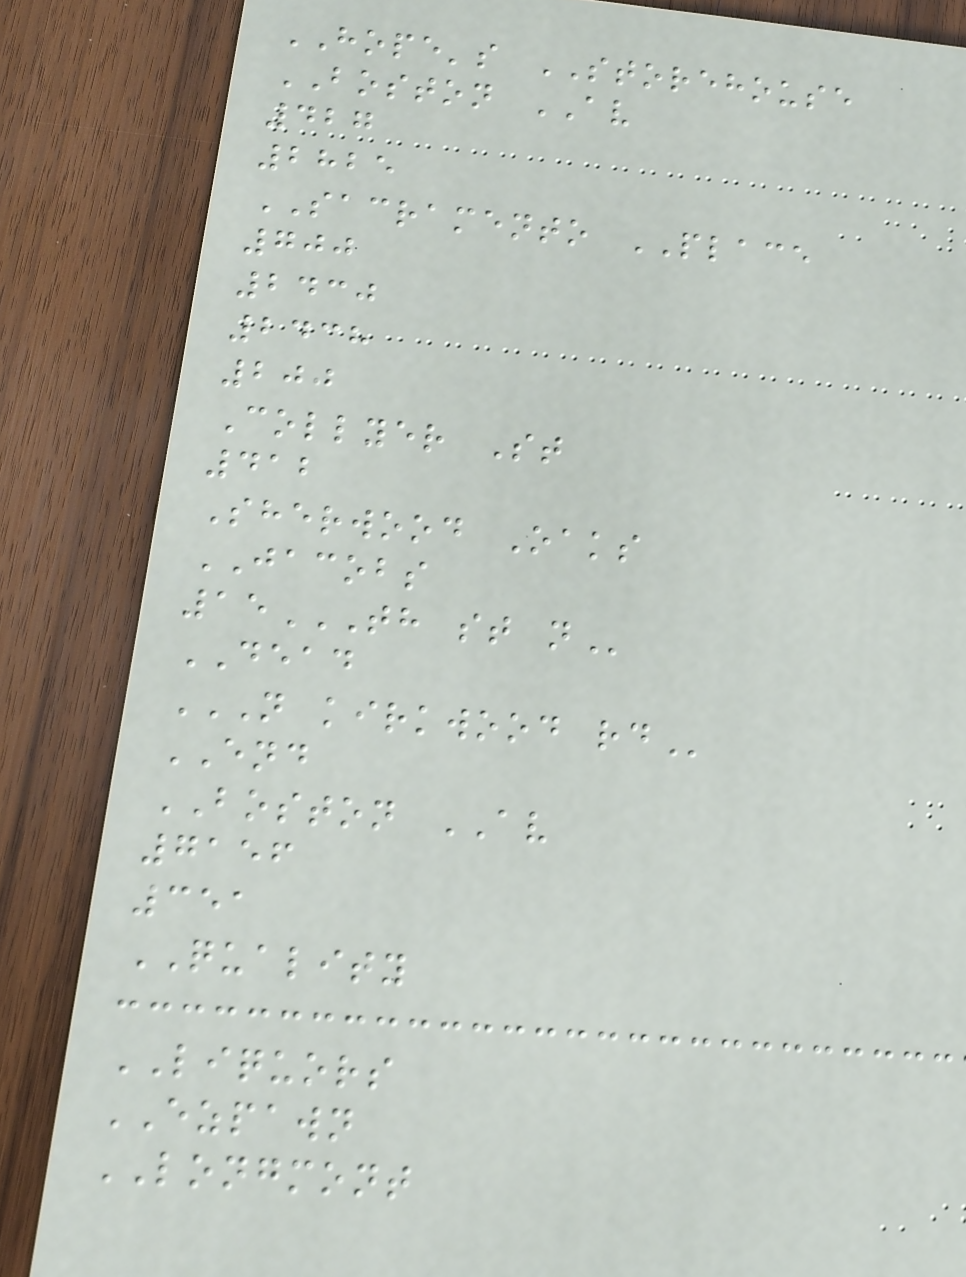HOPE's STOREHOUSE
BOSTON AV
427
2825
SACRAMENTO PLACE
700
2430
2438
200
Collyer St
412
Sherwood Oaks
JACOBS
15TH ST N
DEAD
N KIRKWOOD RD
END
BOSTON AV
7156
351
QUALITY
LIQUORS
EZPAWN
LONGMONT
